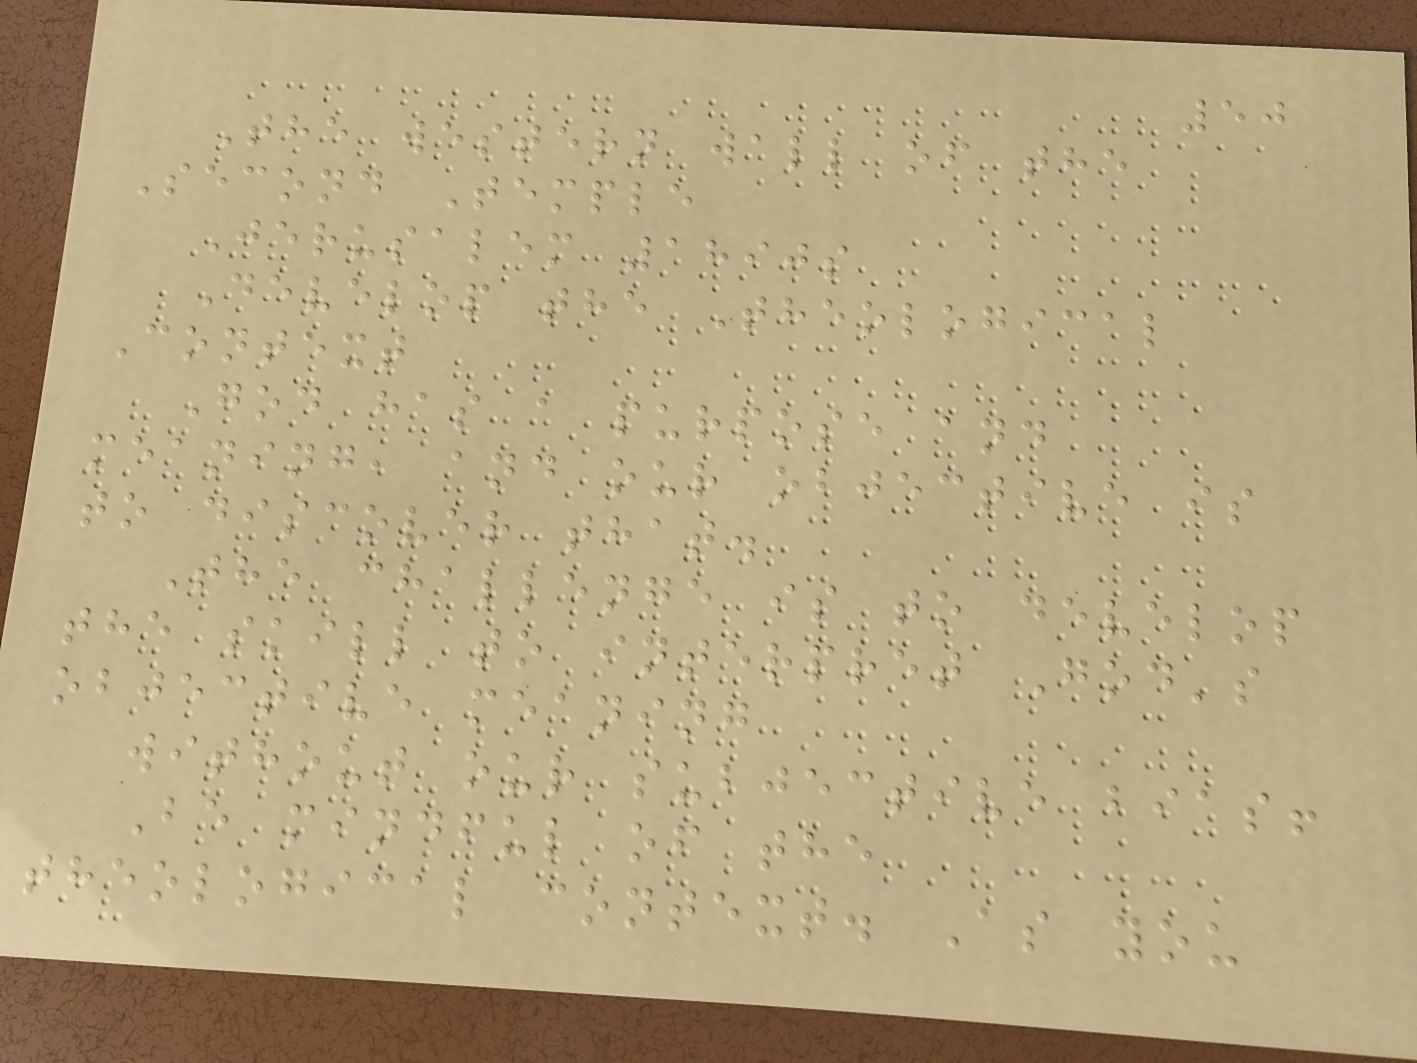50
The western wall of the
Second Temple
Jerusalem 1890s
Develop the Theological
Context
God has a purpose and
meaning, and our objective is
to discover that.
The challenge is to develop
the skill to interpret God's
objective meaning
without our subjective bias!
Be mindful of the
theological context. As you
